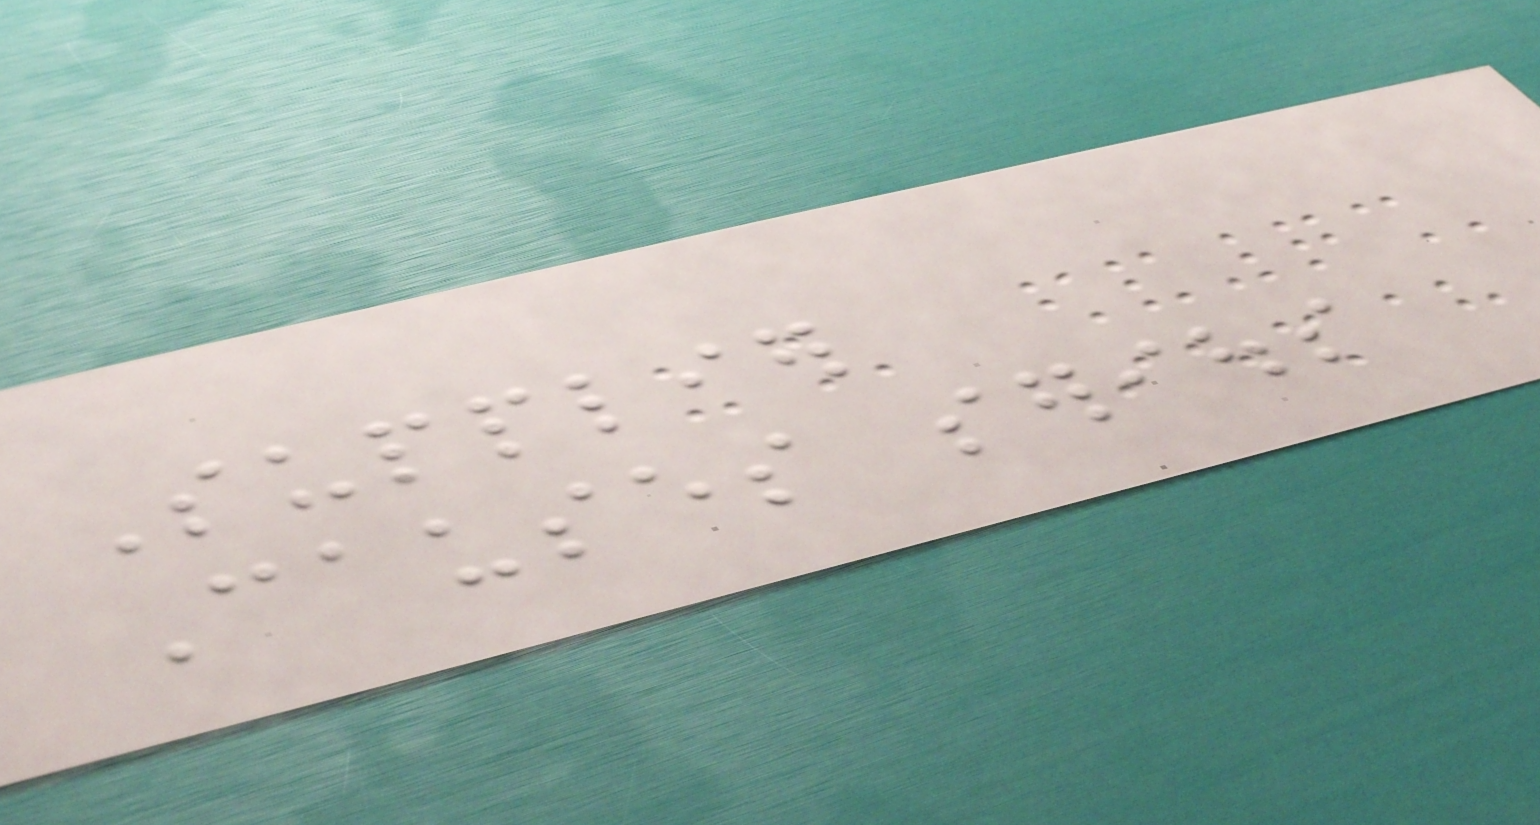Supplier
Causes serious
